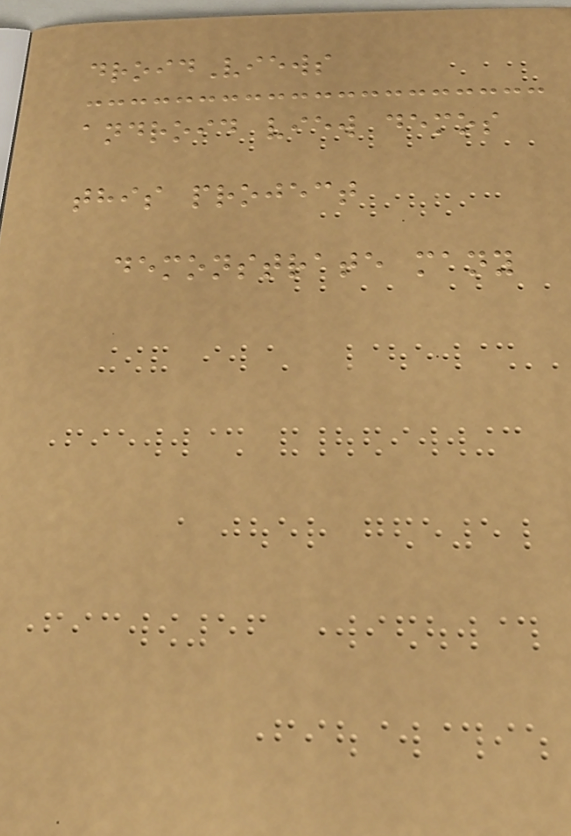droidViews
android view demos
this project
demonstrate many
